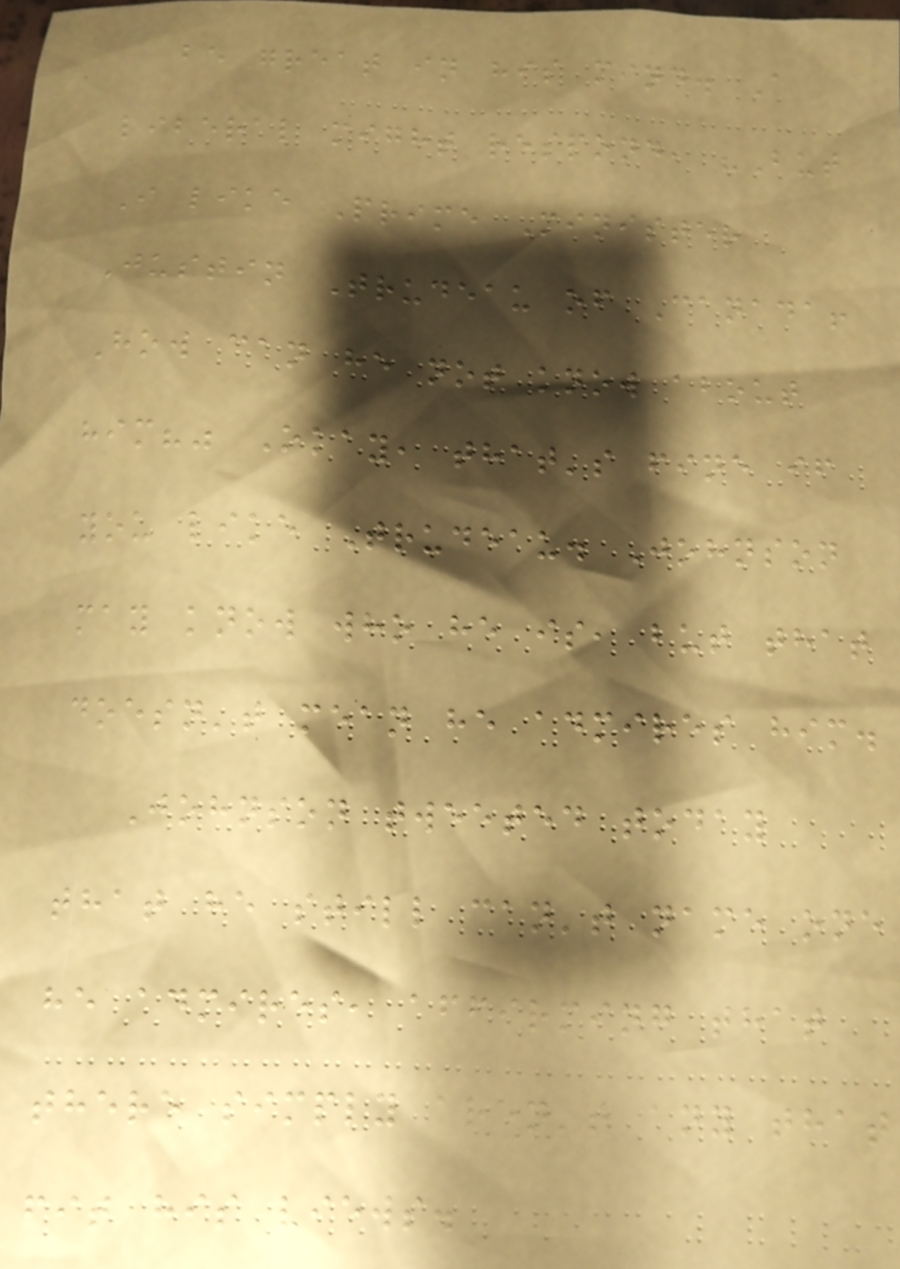be great in his mind. A
liberal might respond, "But
I like Prime Minister
Justin Trudeau of Canada!
How can he not know about
him?" Okay, that's fine if
you like Trudeau. Johnson
may know who he is, but that
doesn't mean he admires him.
Johnson tweeted today
that he still can't name one
he admires, affirming that
there simply aren't any that
fit his views.
